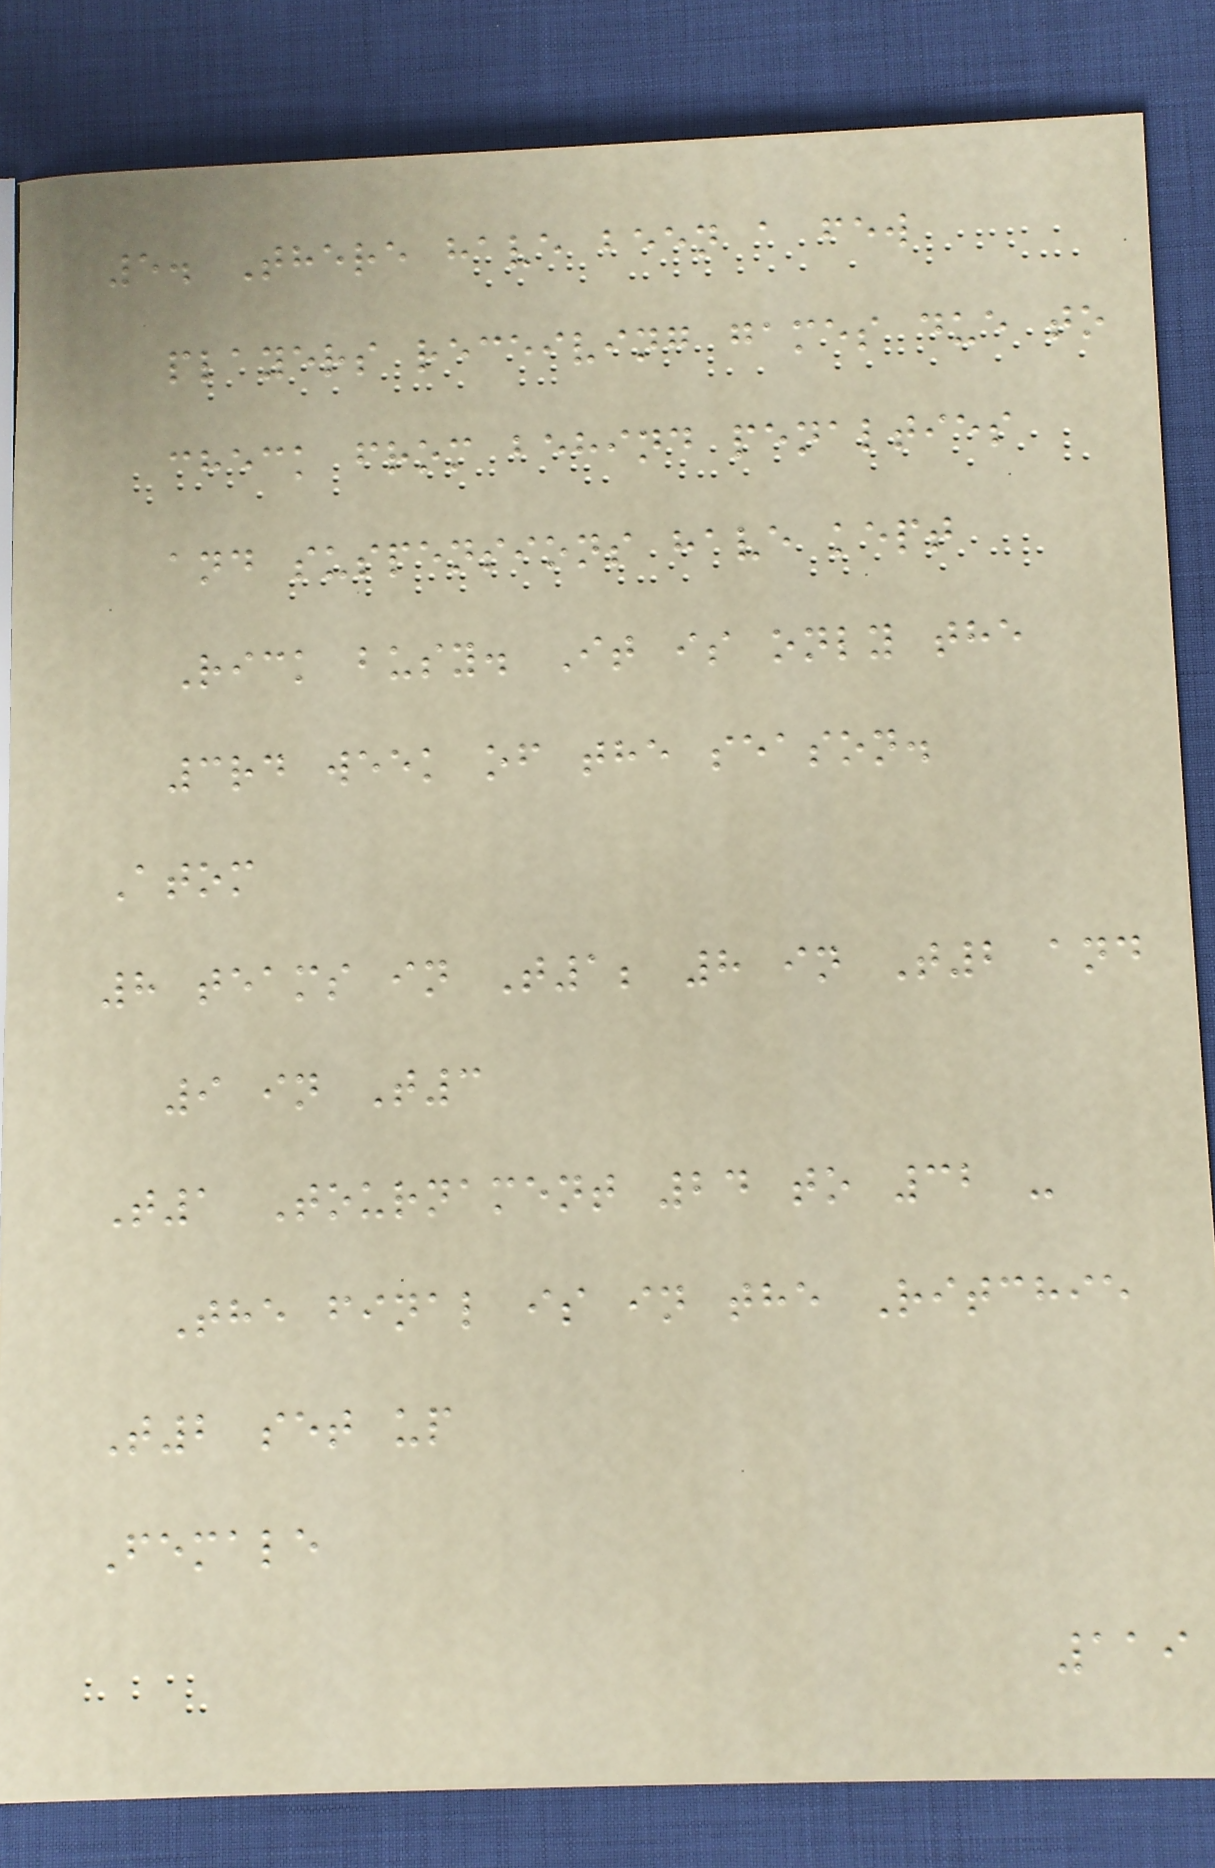5. There have been a few
players receiving games due to
check from behind penalties
and suspensions have kept
Rick busy. It is only the
3rd week of the season.
Atom
8 teams in T1; 8 in T2 and
9 in T3
T1 Tournament 24 to 32 -
The final is in the Ritchie
T2 set up
Female
119
